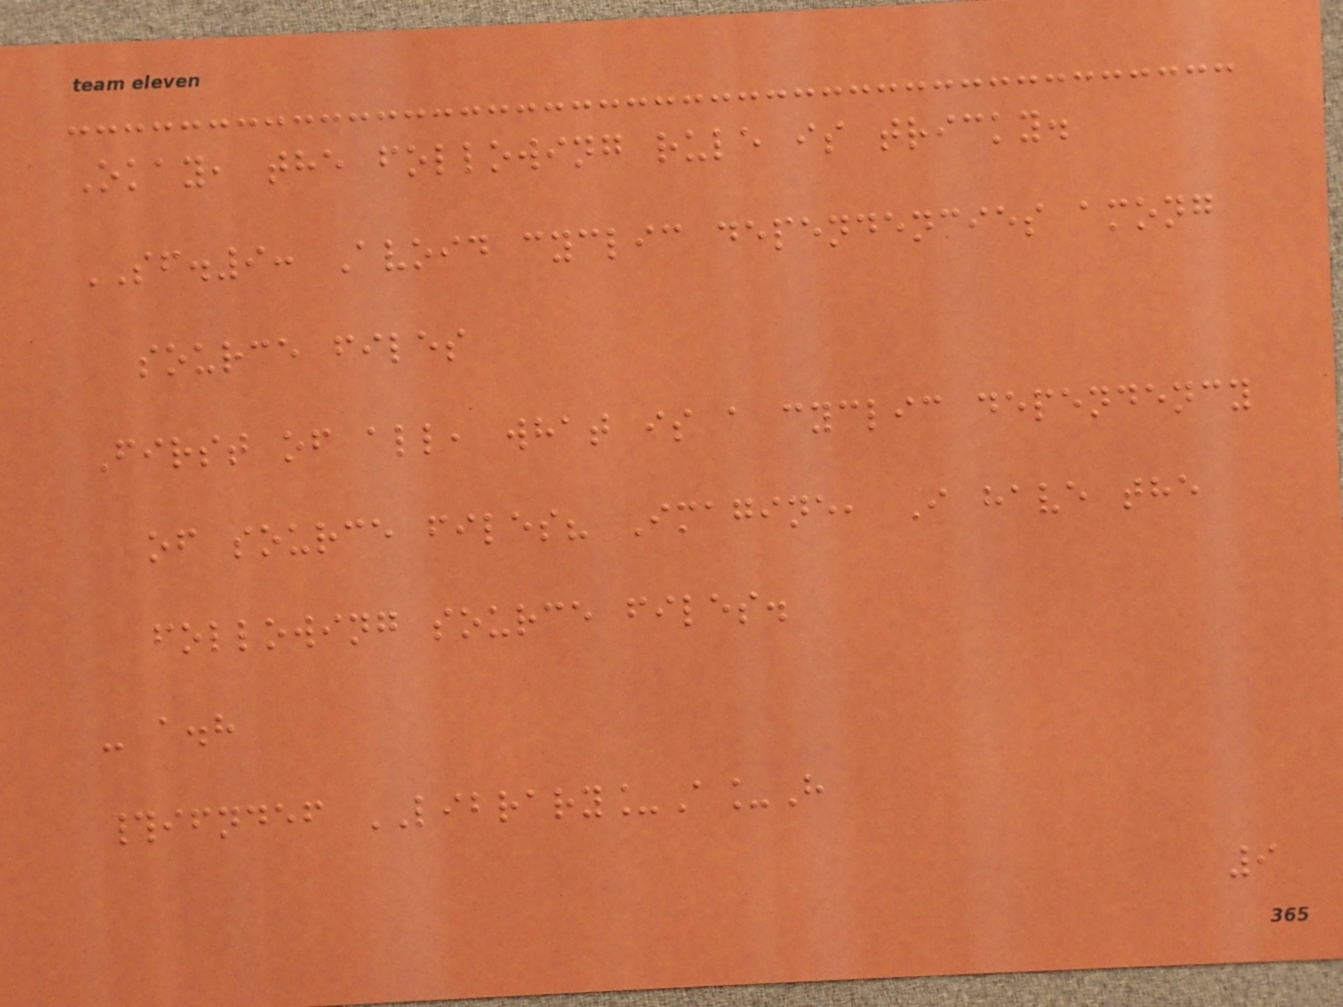Okay, the following rule is tricky.
SF.9: Avoid cyclic dependencies among
source files
First of all, what is a cyclic dependency
of source files? Imagine, I have the
following source files.
- a.h
#ifndef LIBRARY_A_H
9
